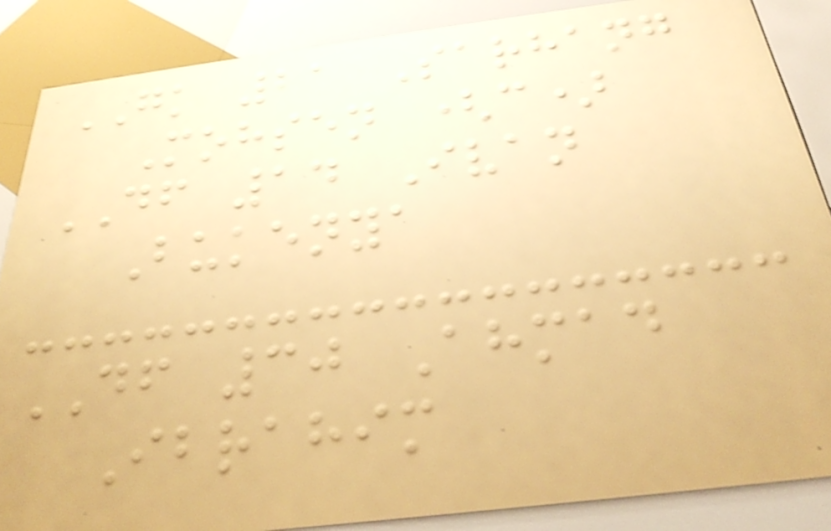GK 21 Sarhang
Mohsen (c)
DF 14 Ivan
Bukenya
DF 30 Ahmad
Ibrahim
